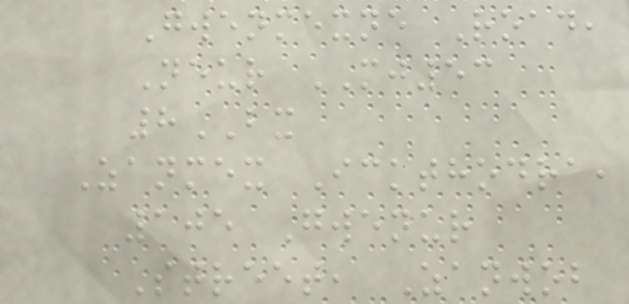Gwenmexne Road,
Neur MJ53
8BX
Zanmex Ickthodra,
105 Gwenur
Street, Zanwob
